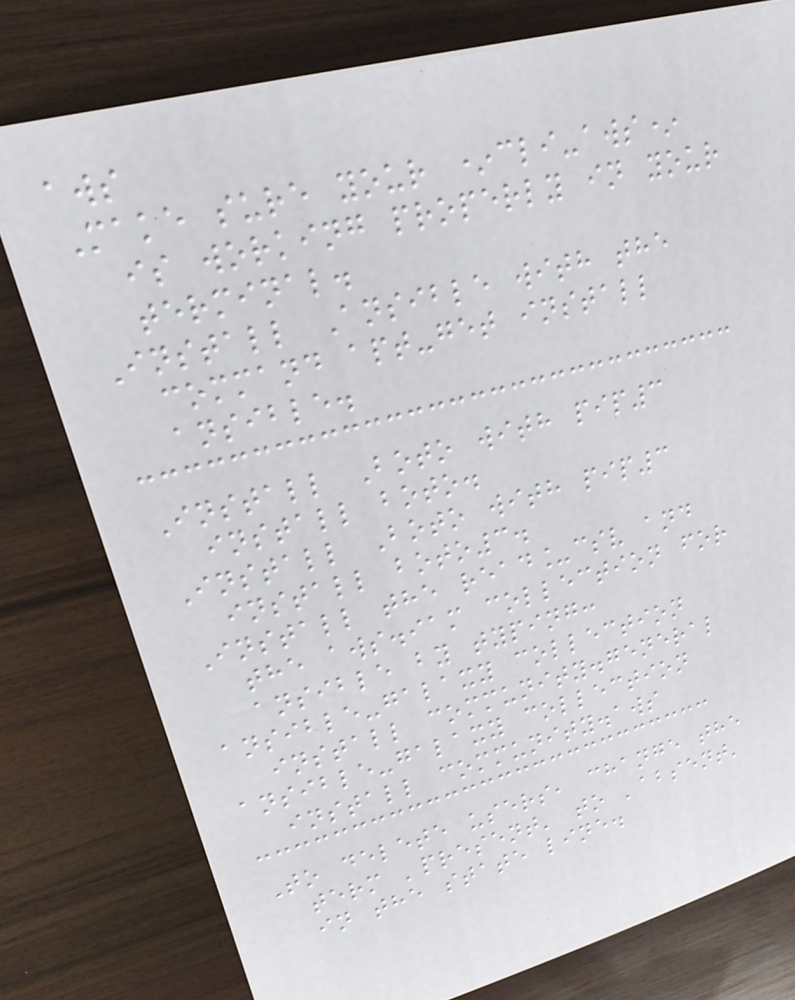aws
Make sure your *cli-aws*
is working properly in your
terminal.
Install Ansible with the
command apt-get install
ansible.
Install Boto with pip3
install boto.
Install Boto with pip3
install boto3.
Install the read_csv and
the aws.iam collection for
ansible by typing:
ansible-galaxy collection
install community.general
ansible-galaxy collection
install community.aws
To delete users, change the
term 'present' to 'absent'
in the state line.
